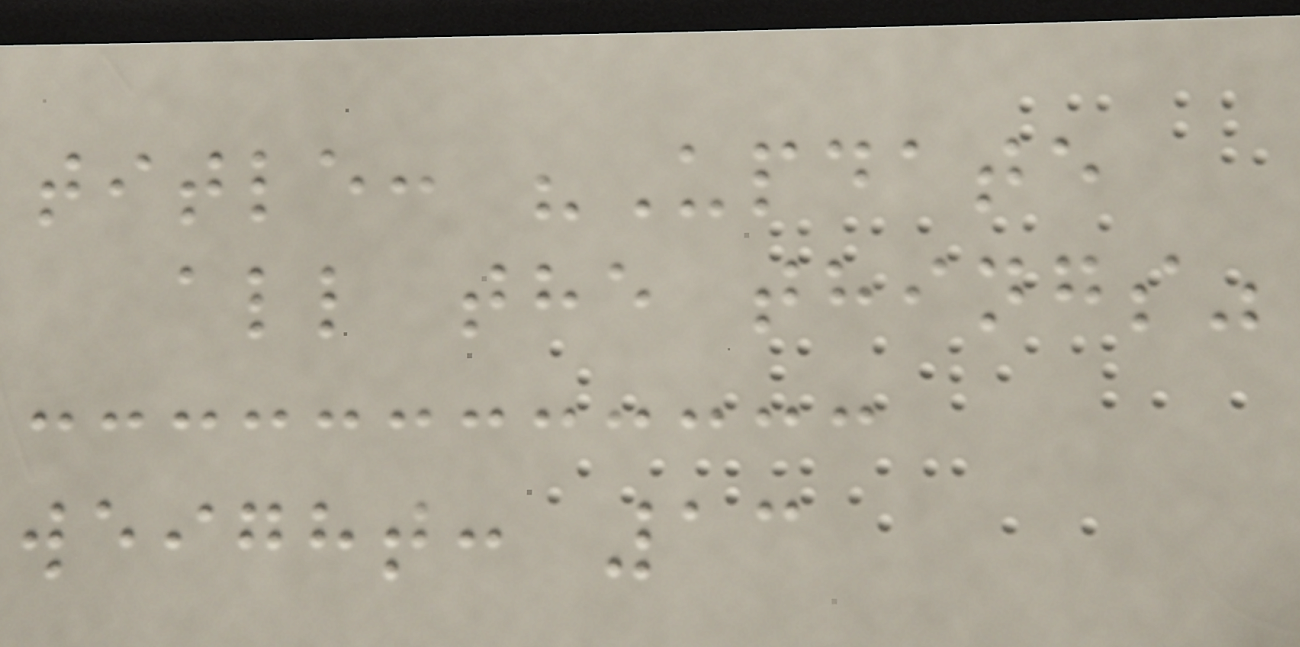title: "Update
all the things"
weight: 13
